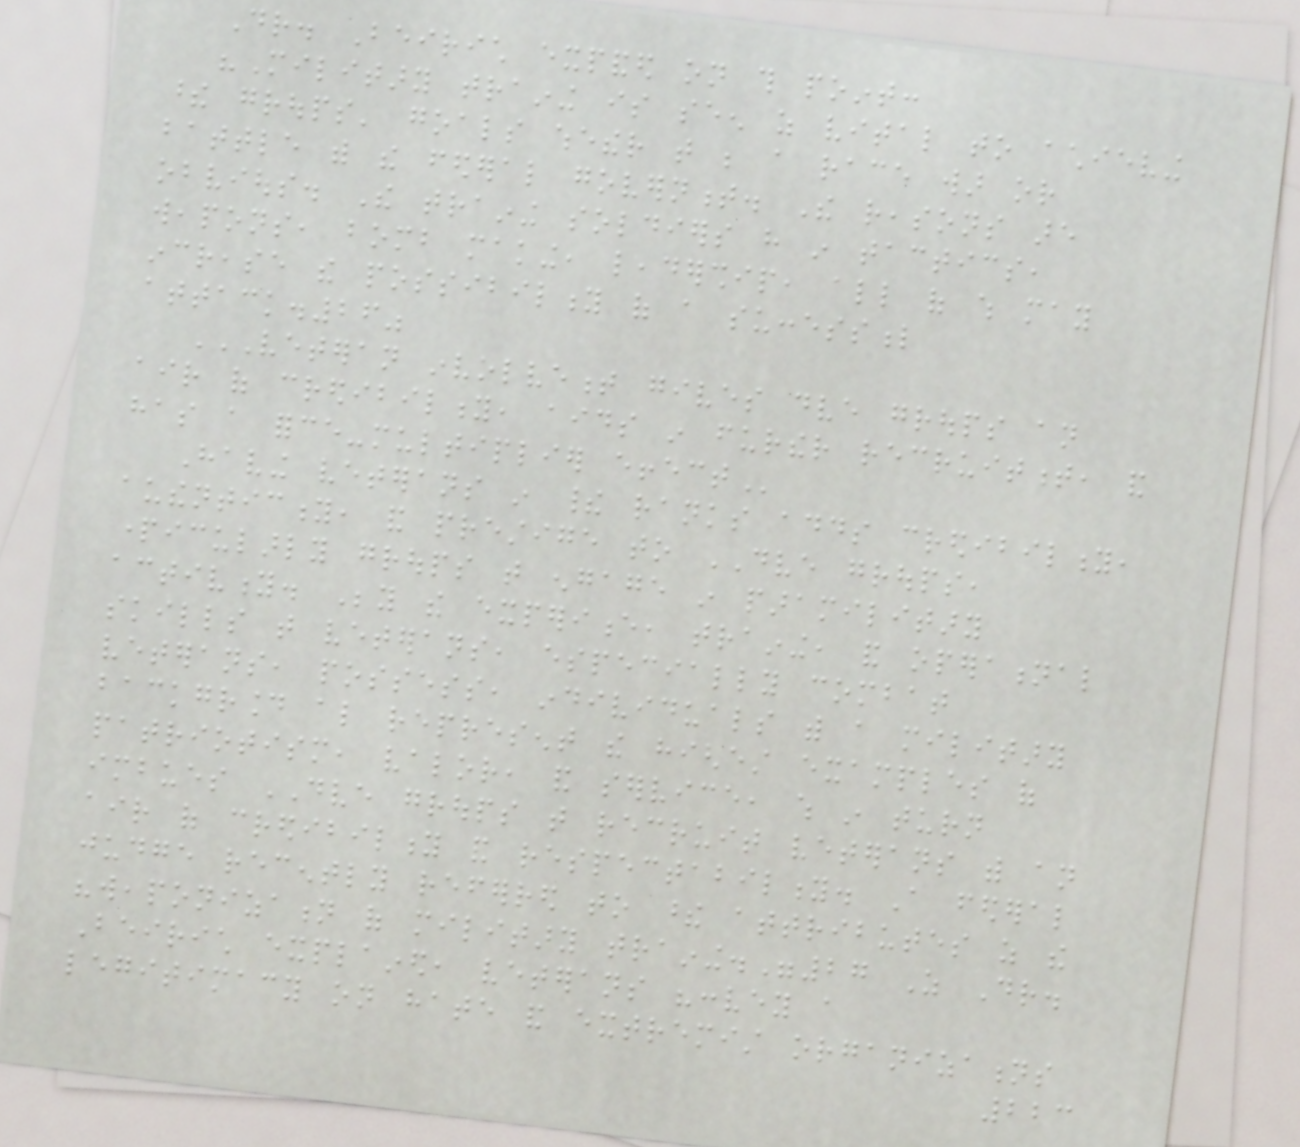Dr. Beirich expanded on this point:
"Military training is seen as vital to achieving
these groups' goals whether that be a race war or
battle with the federal government. The reasons are
obvious. The training soldiers have in tactics,
weapons, bomb making, leadership, all of which may
increase the possibility of a successful
attack.26"
VETERAN INVOLVEMENT GIVES DVE GROUPS AN
AIR OF CREDIBILITY, AIDS IN FURTHER RECRUITMENT, AND
HAS A FORCE-MULTIPLIER EFFECT
Having veterans in their ranks adds credibility,
authenticity, and prestige to DVE groups,
particularly groups that engage in paramilitary
activity. Beyond the experience, training, and operational
skills that veterans, especially combat
veterans, possess, individuals with a military
background also represent the highest examples of
patriotism, valor, and service, which in turn
imbues DVE groups that recruit veterans with an
air of credibility and respectability. A federal
judge recently referred to these attributes as the
"weaponization of military training."27 As Dr.
Beirich explained, veterans "convey a
legitimacy on hate and extremist organizations
223
